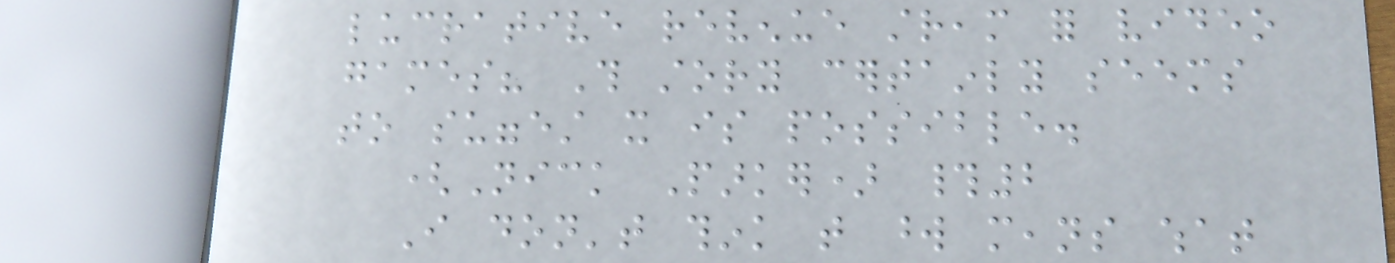lucrative revenue stream for video
games? This story certainly seems
to suggest it is possible.
(Nick Parker) #2
I don't think that word means what
